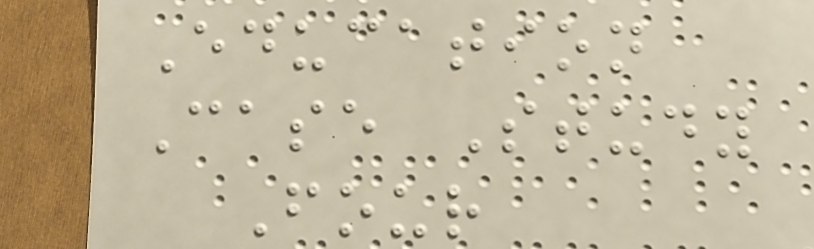Education
Case Study
Four
